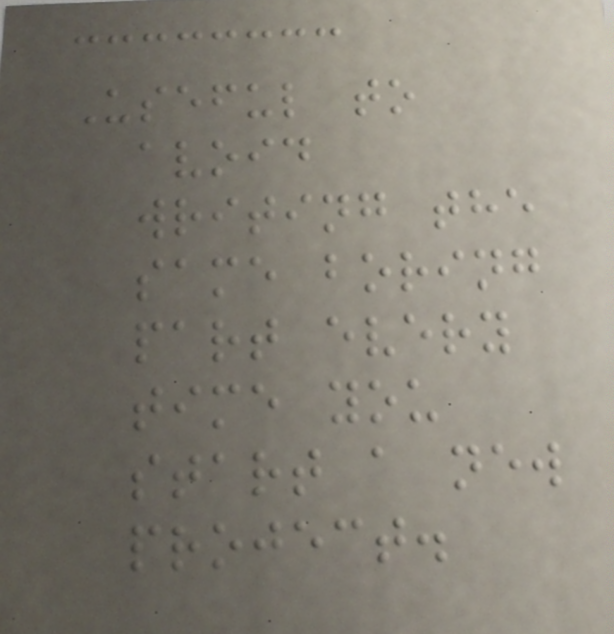Useful to
avoid
writing the
same boring
part every
time you
start a new
project.
